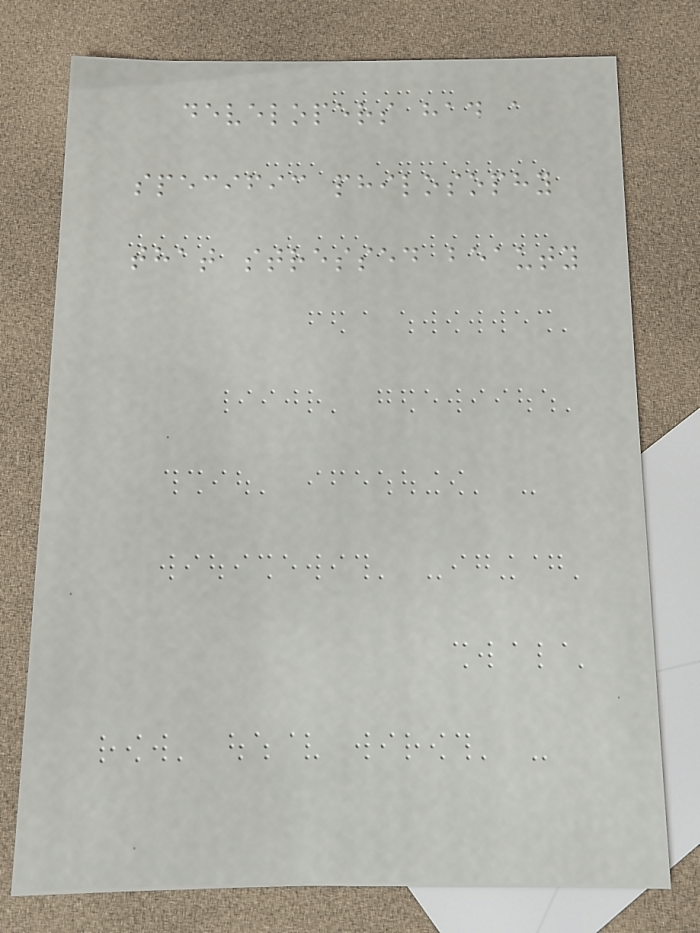developers had a
specific philosophy
that stressed beauty
